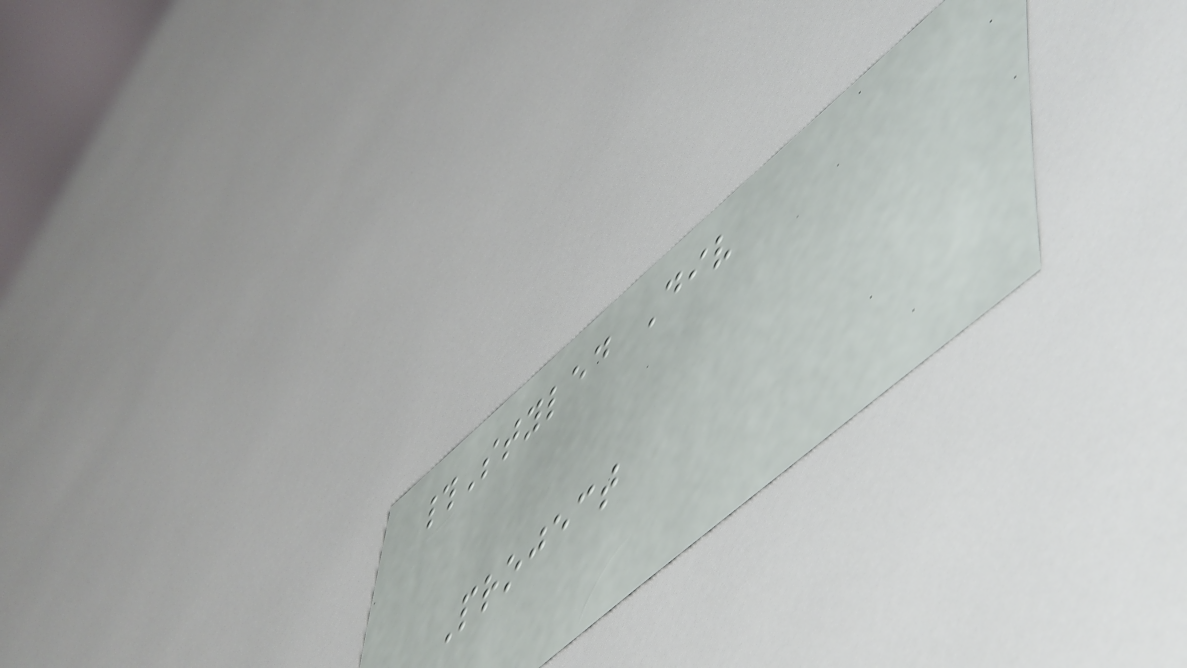#Styled Div
Project
